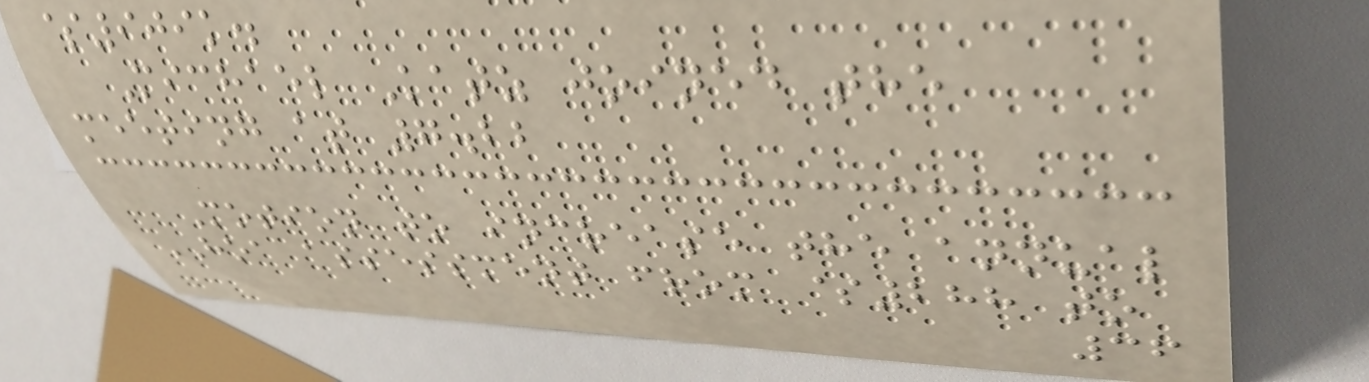$909k.
Michael Katz joined the
meeting at 7.22
Motion to increase the annual
HOA assessment from $288 to
36
